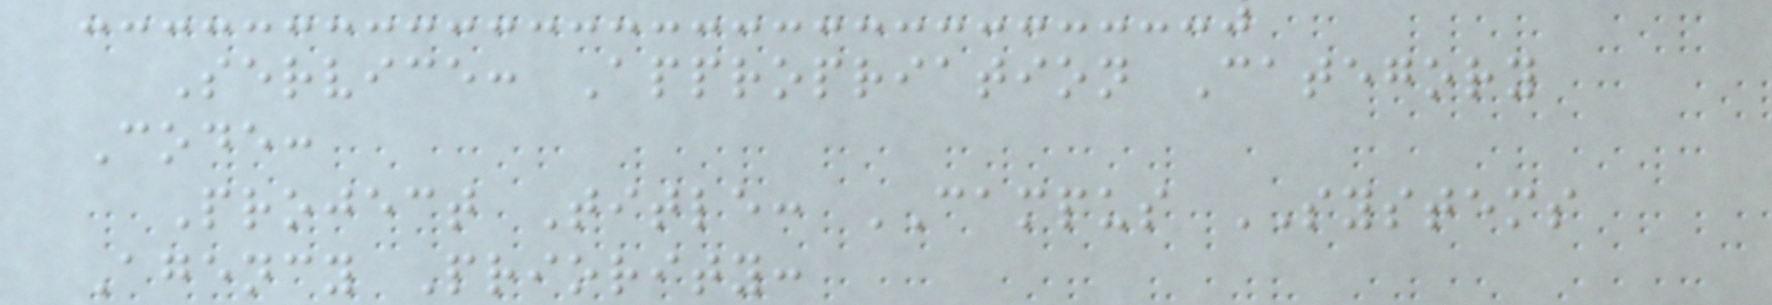Service: Appropriation Category
Code:
Project Title: CAMPUS SYSTEMS
Agency Priority:
